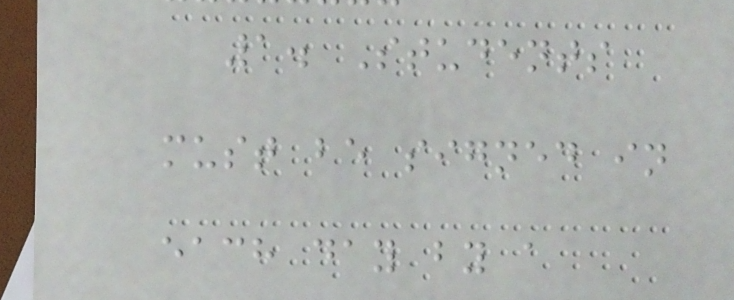1. Students
must be signed in
each day by a
